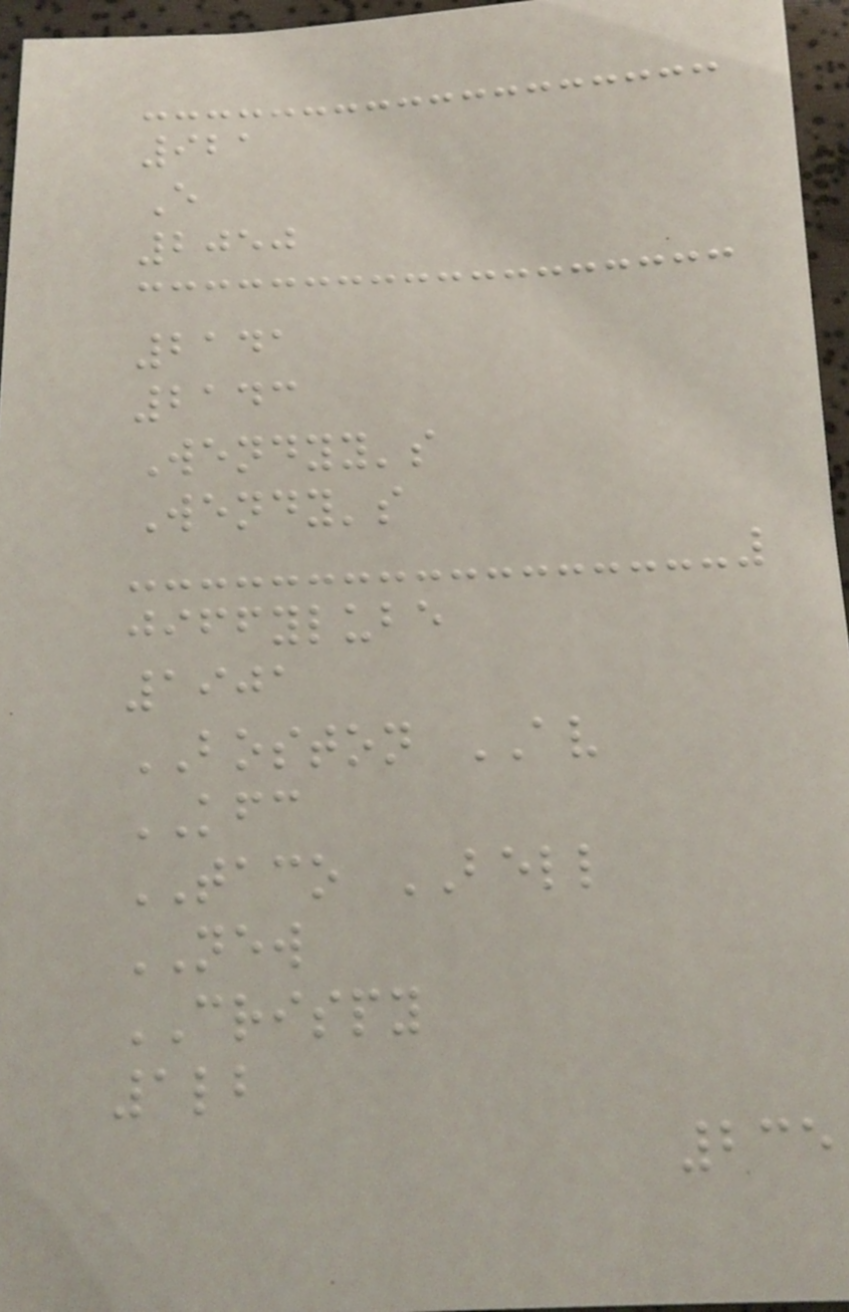921
E
2050
2141
2143
Wendyy's
Wendy's
jiffylube
1901
BOSTON AV
KFC
TACO BELL
NEW
CRISPY
1lb
235
